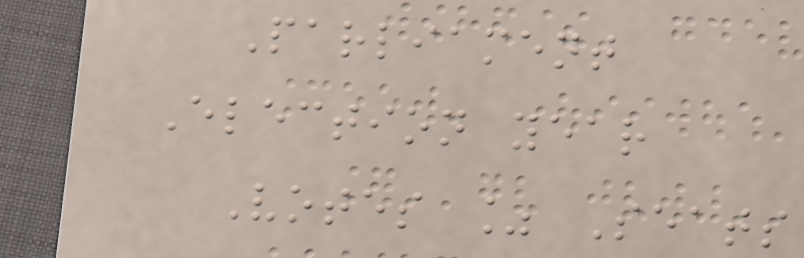Parliament
Election year
Votes % Seats
